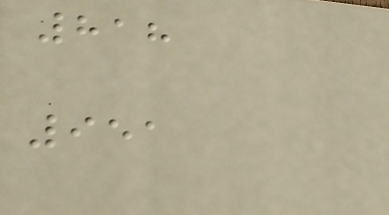818
951
